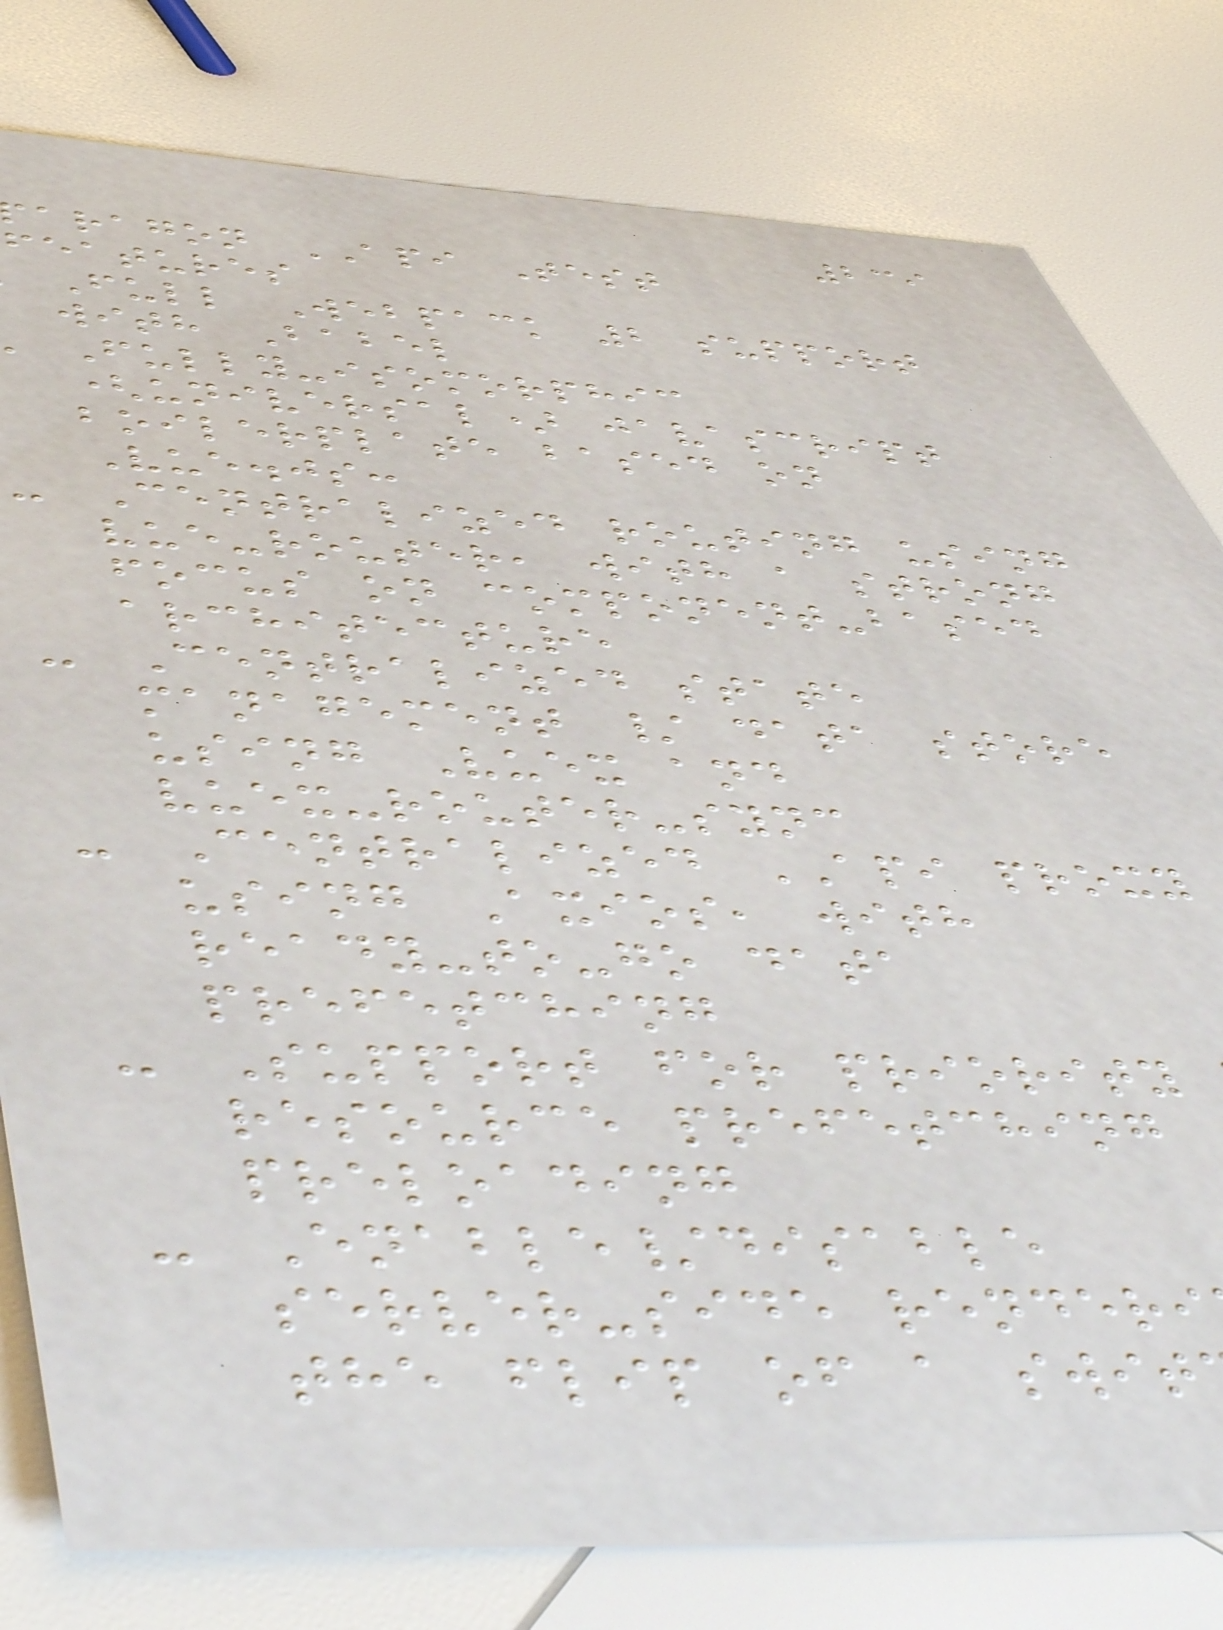239
aragon API Test
features
Full Webpack 2 support
with Babel
Fully-isomorphic
(universal) javascript
boilerplate based on
Vue.js:
- Centralized routing using
vue-router, with a strong
focus on component-based
architecture
- Centralized state
management / data store
using Vuex and
vuex-router-sync
- Centralized API proxy
using Axios, with
ready-to-go data
prefetching
- Support for priority
resource prefetching
preloading
- Enable/disable
server-side renderi
the flip of a swit
